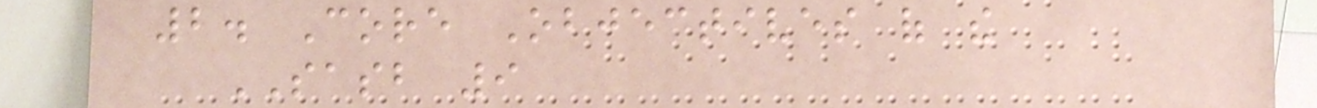2. Core Objectives of the
SASB 9
